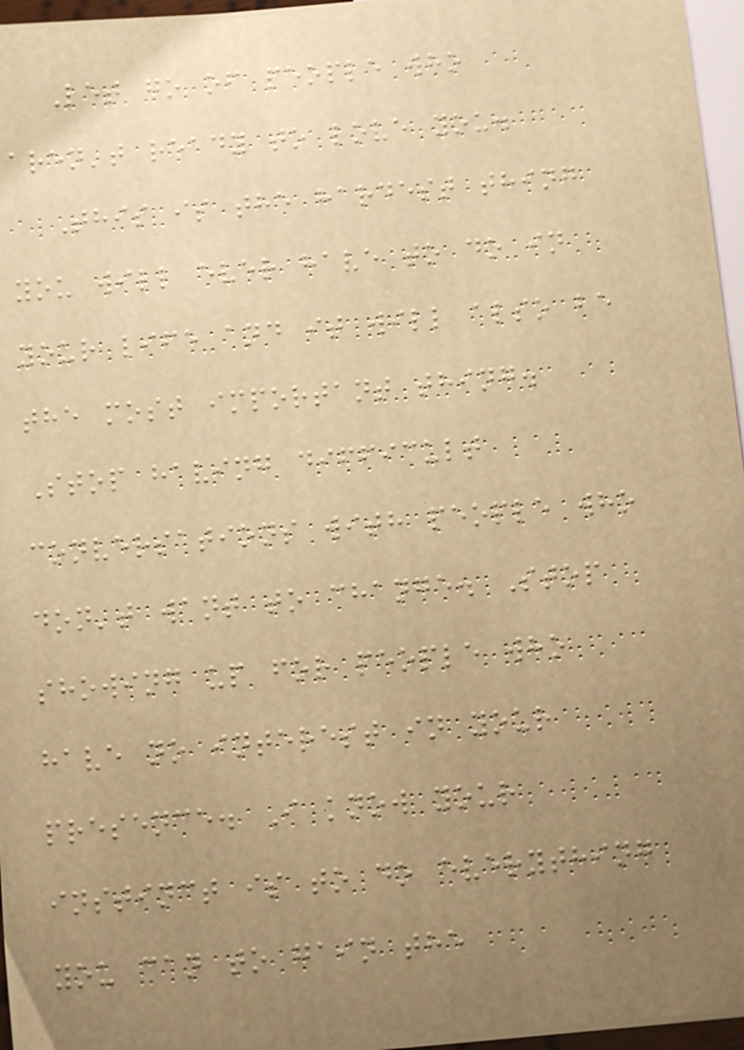Let go of people who
aren't ready to love you.
This is the hardest thing
you will ever have to do in
your life and it will also be
the most important thing.
Stop having difficult
conversations with people who
don't want to change. Stop
showing up for people who
have no interest in your
presence. I know your
instinct is to do everything
you can to gain the
